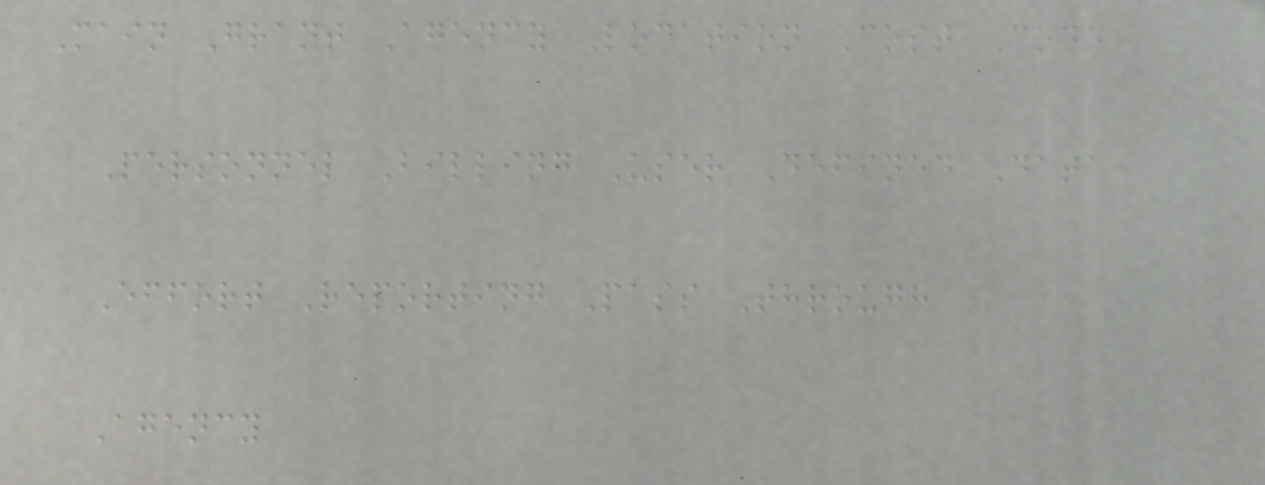Main Grant Agency Location Cost Code
Personnel Billing User Defined Data
Effort Reporting Pass Through
Agency
